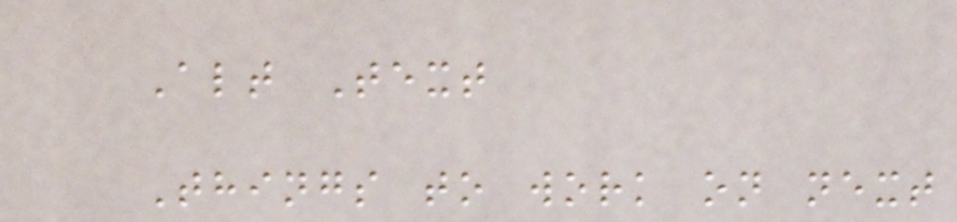Alt Text
Things to work on next
